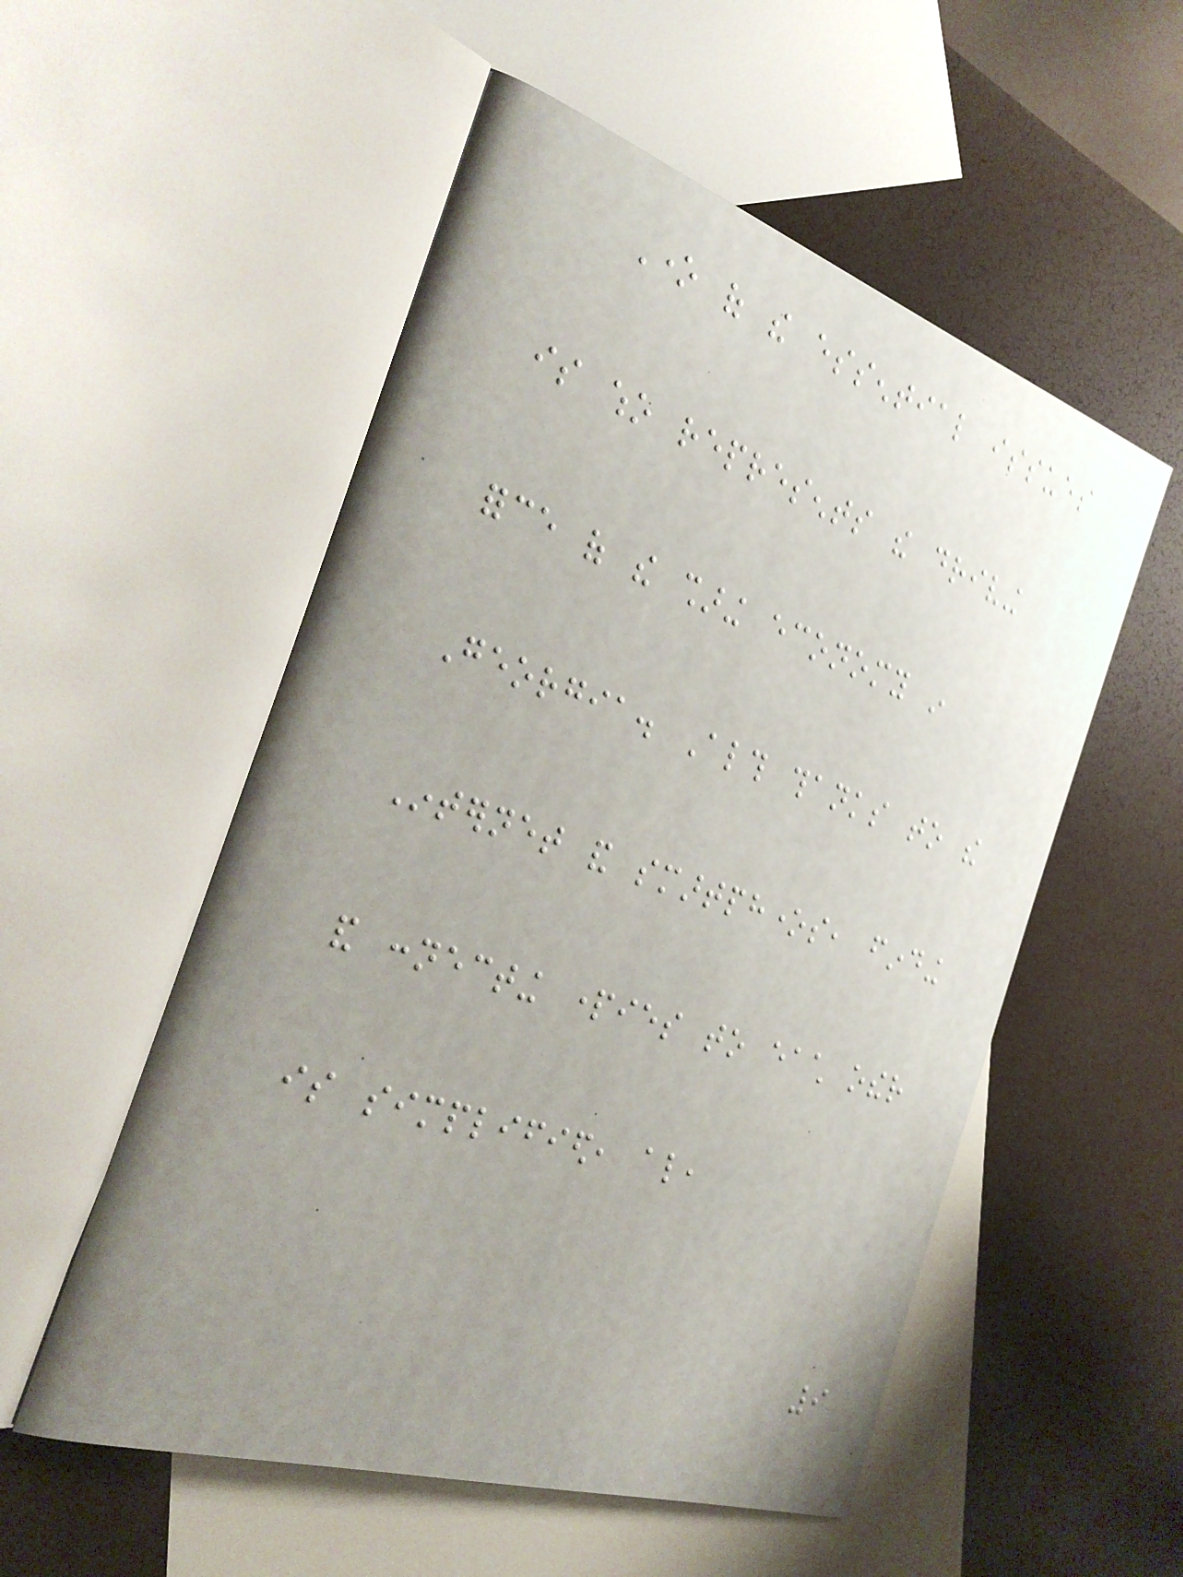One of the essential issues
is who represents the driving
force of the sharing economy in
Georgia. Although thanks to the
Internet and smartphones, finding
and connecting parties to each other
is simplified, also,
9
